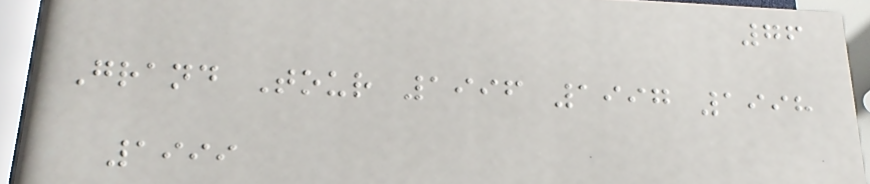76
Grand Tour 1996 1997 1998
1999
